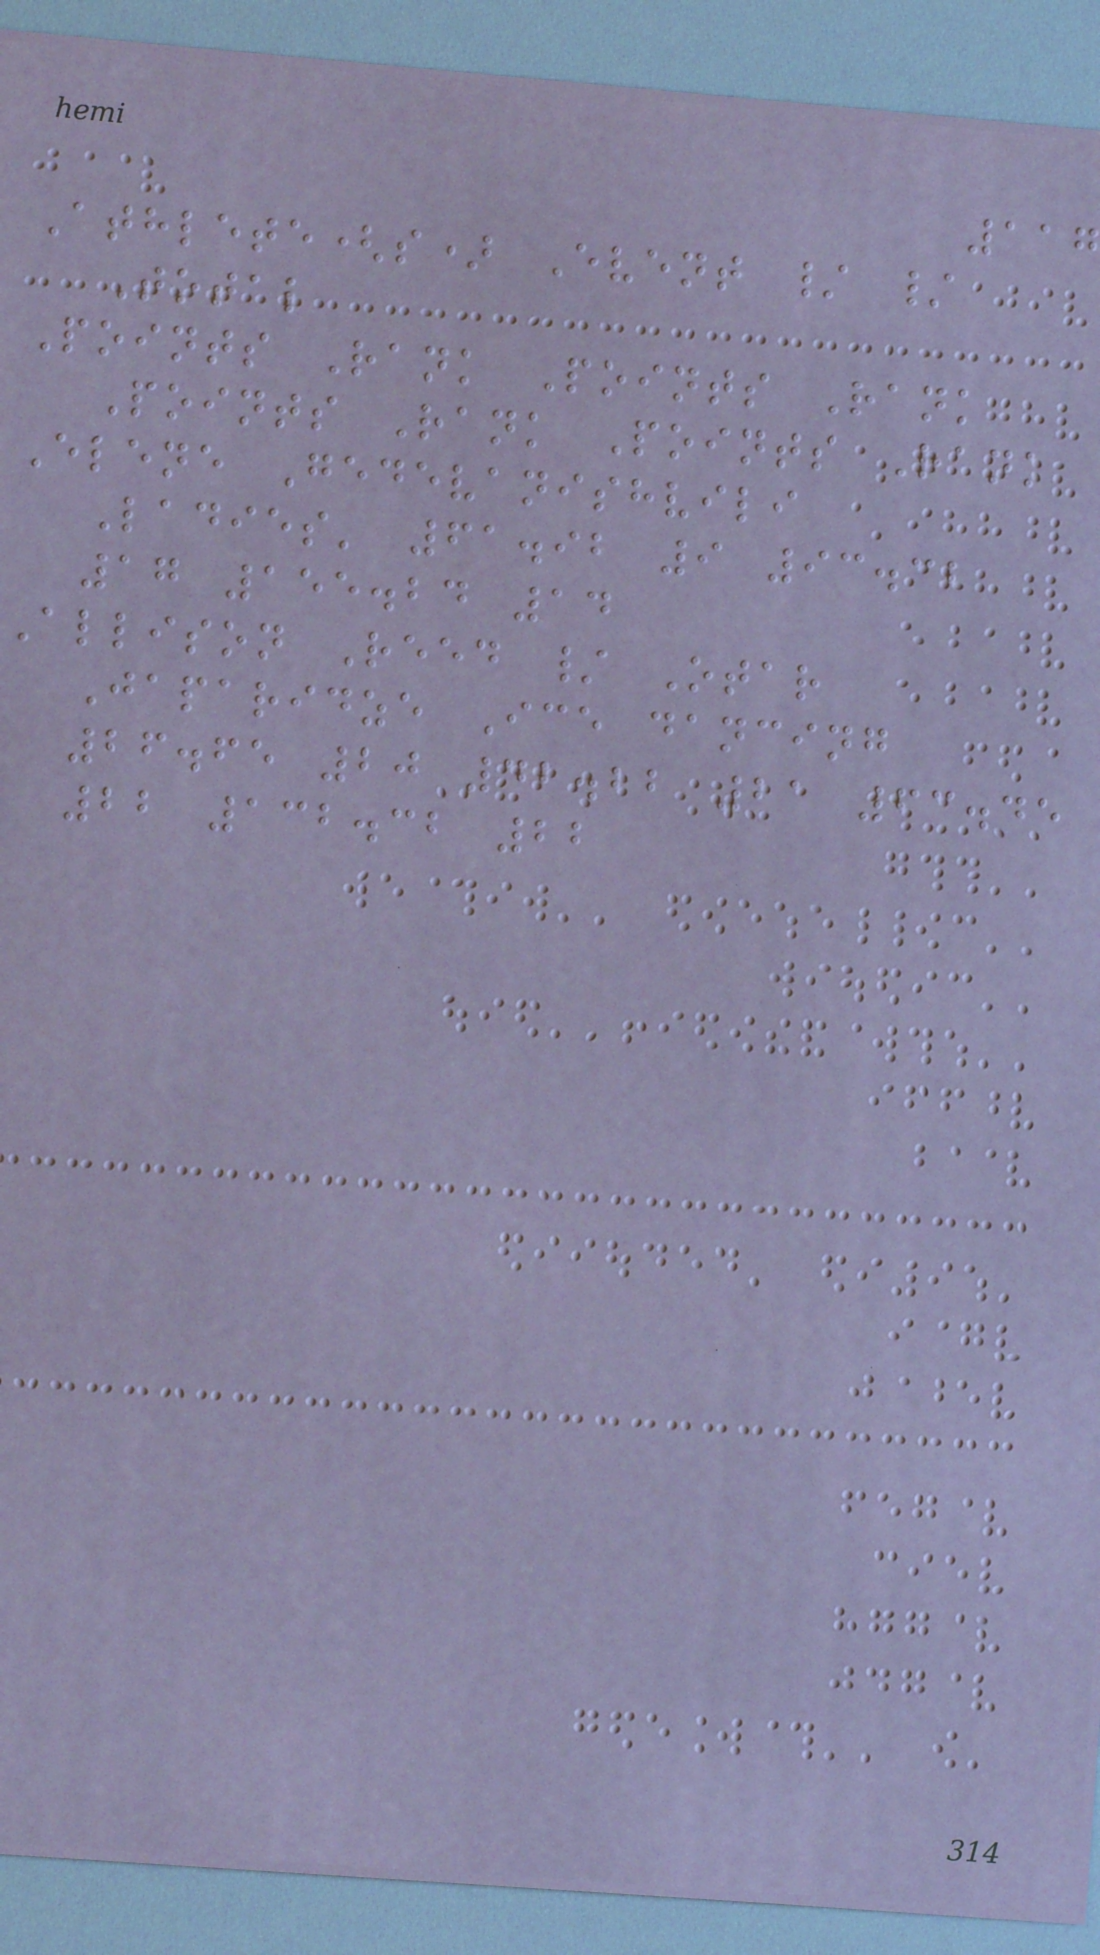117
Athlete(s) Event / /
Total
Points Rank Points Rank
Points Rank Points Rank
Elene Gedevanishvili
Ladies' 61.92 9 93.32
17 155.24 14
Allison Reed / Otar
Japaridze Ice dancing
26.65 20 42.22 21 63.45
22 132.32 22
